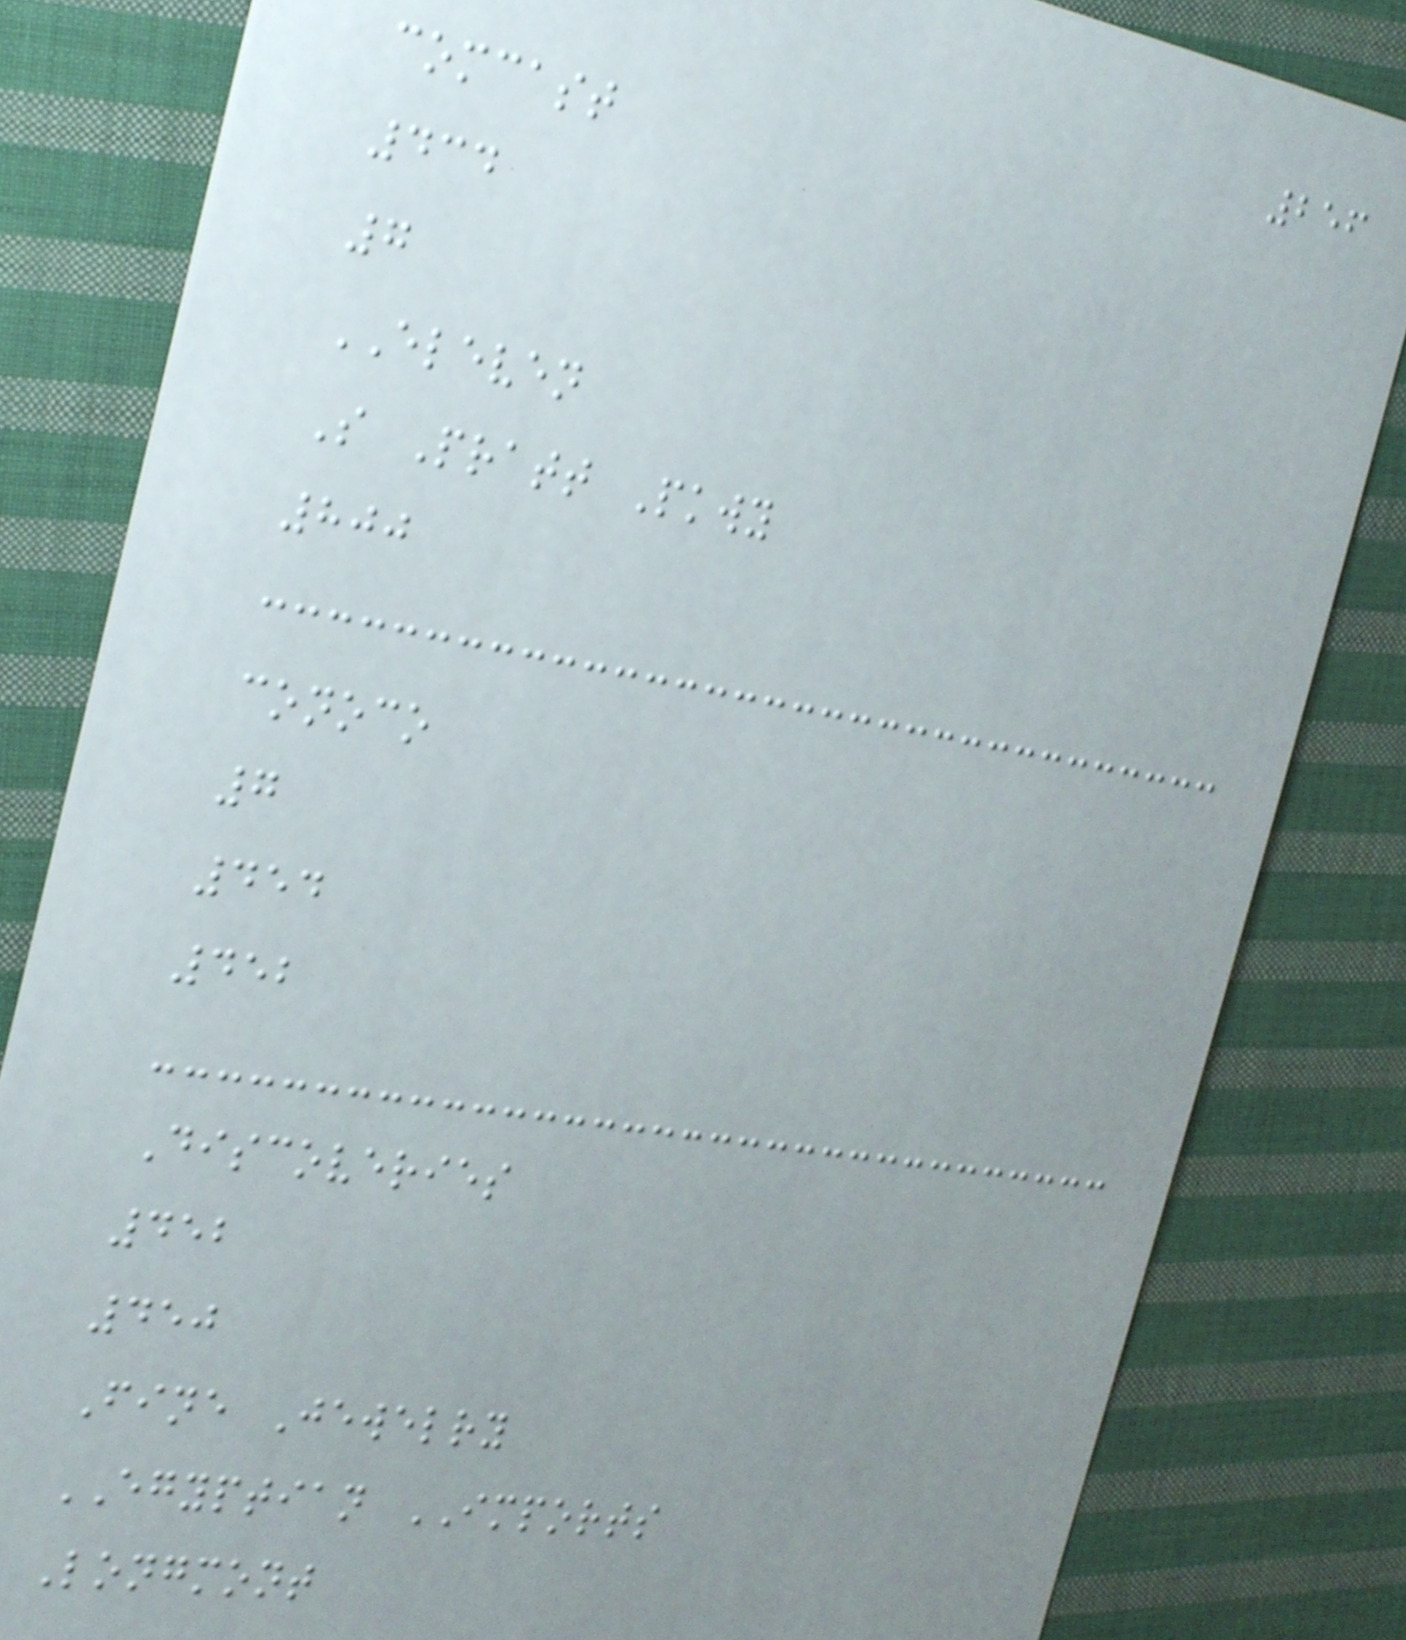256
comcast
434
7
ELEVEN
S Pratt Pkwy
800
conoco
7
454
452
Discoveries
452
450
Fine Jewelry
EGYPTIAN IMPORTS
Longmont
